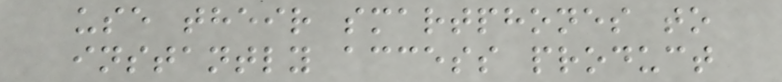use their smartphones to
instantly access product
